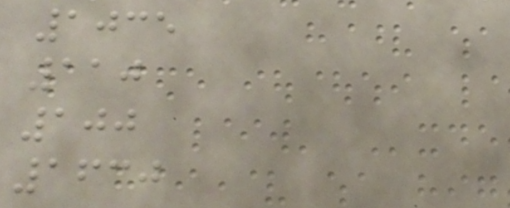1035
110
100
1630
